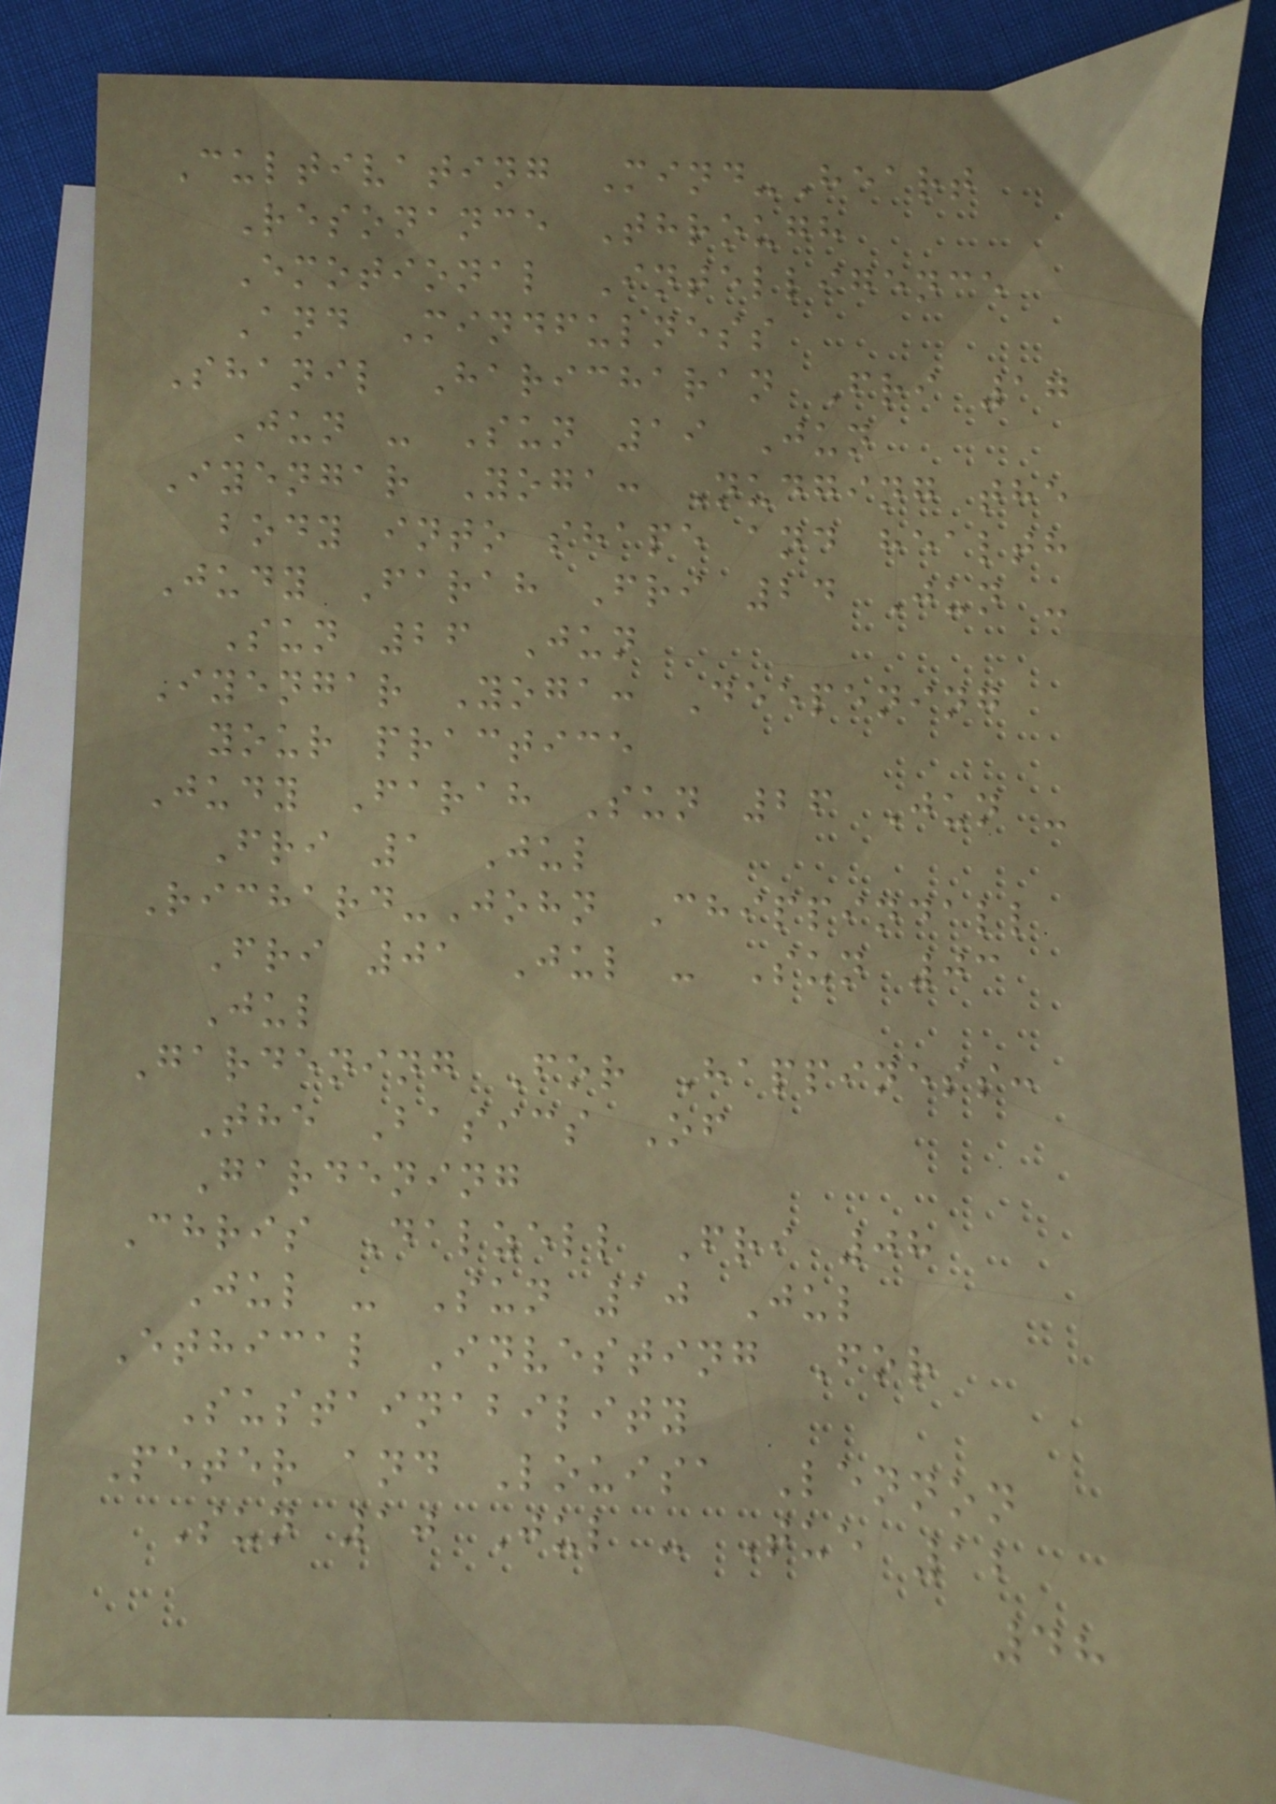Cultivating Mind-Heart
Resonance Through
Emotional Intelligence
And Mindfulness
Shanil Haricharan Fri 17
Jun - Sun 19 Jun
Iyengar Yoga: Nudging the
body into shape and health
Judy Farah Fri 24 Jun -
Sun 26 Jun
Iyengar Yoga: Deepening
your practice
Judy Farah Sun 26 Jun -
Fri 1 Jul
Richard-John Chippindall
Fri 01 Jul - Sun 03
Jul
Gardening For Happiness:
The Basics Of
Gardening
Chris Dalzell Fri 08
Jul - Sun 10 Jul
Ethical Investing For
Sustainability
Peter and Louisa Lennon
Sun 10 Jul - Tue 12
48
